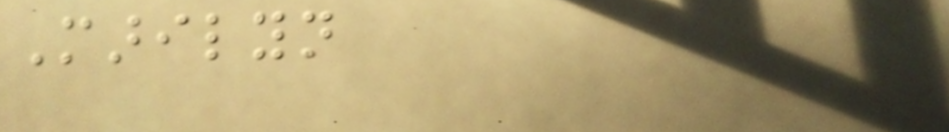Marilyn
